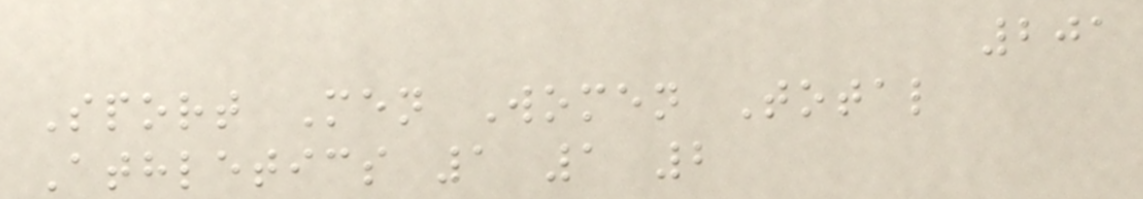201
Sport Men Women Total
Athletics 1 1 2
